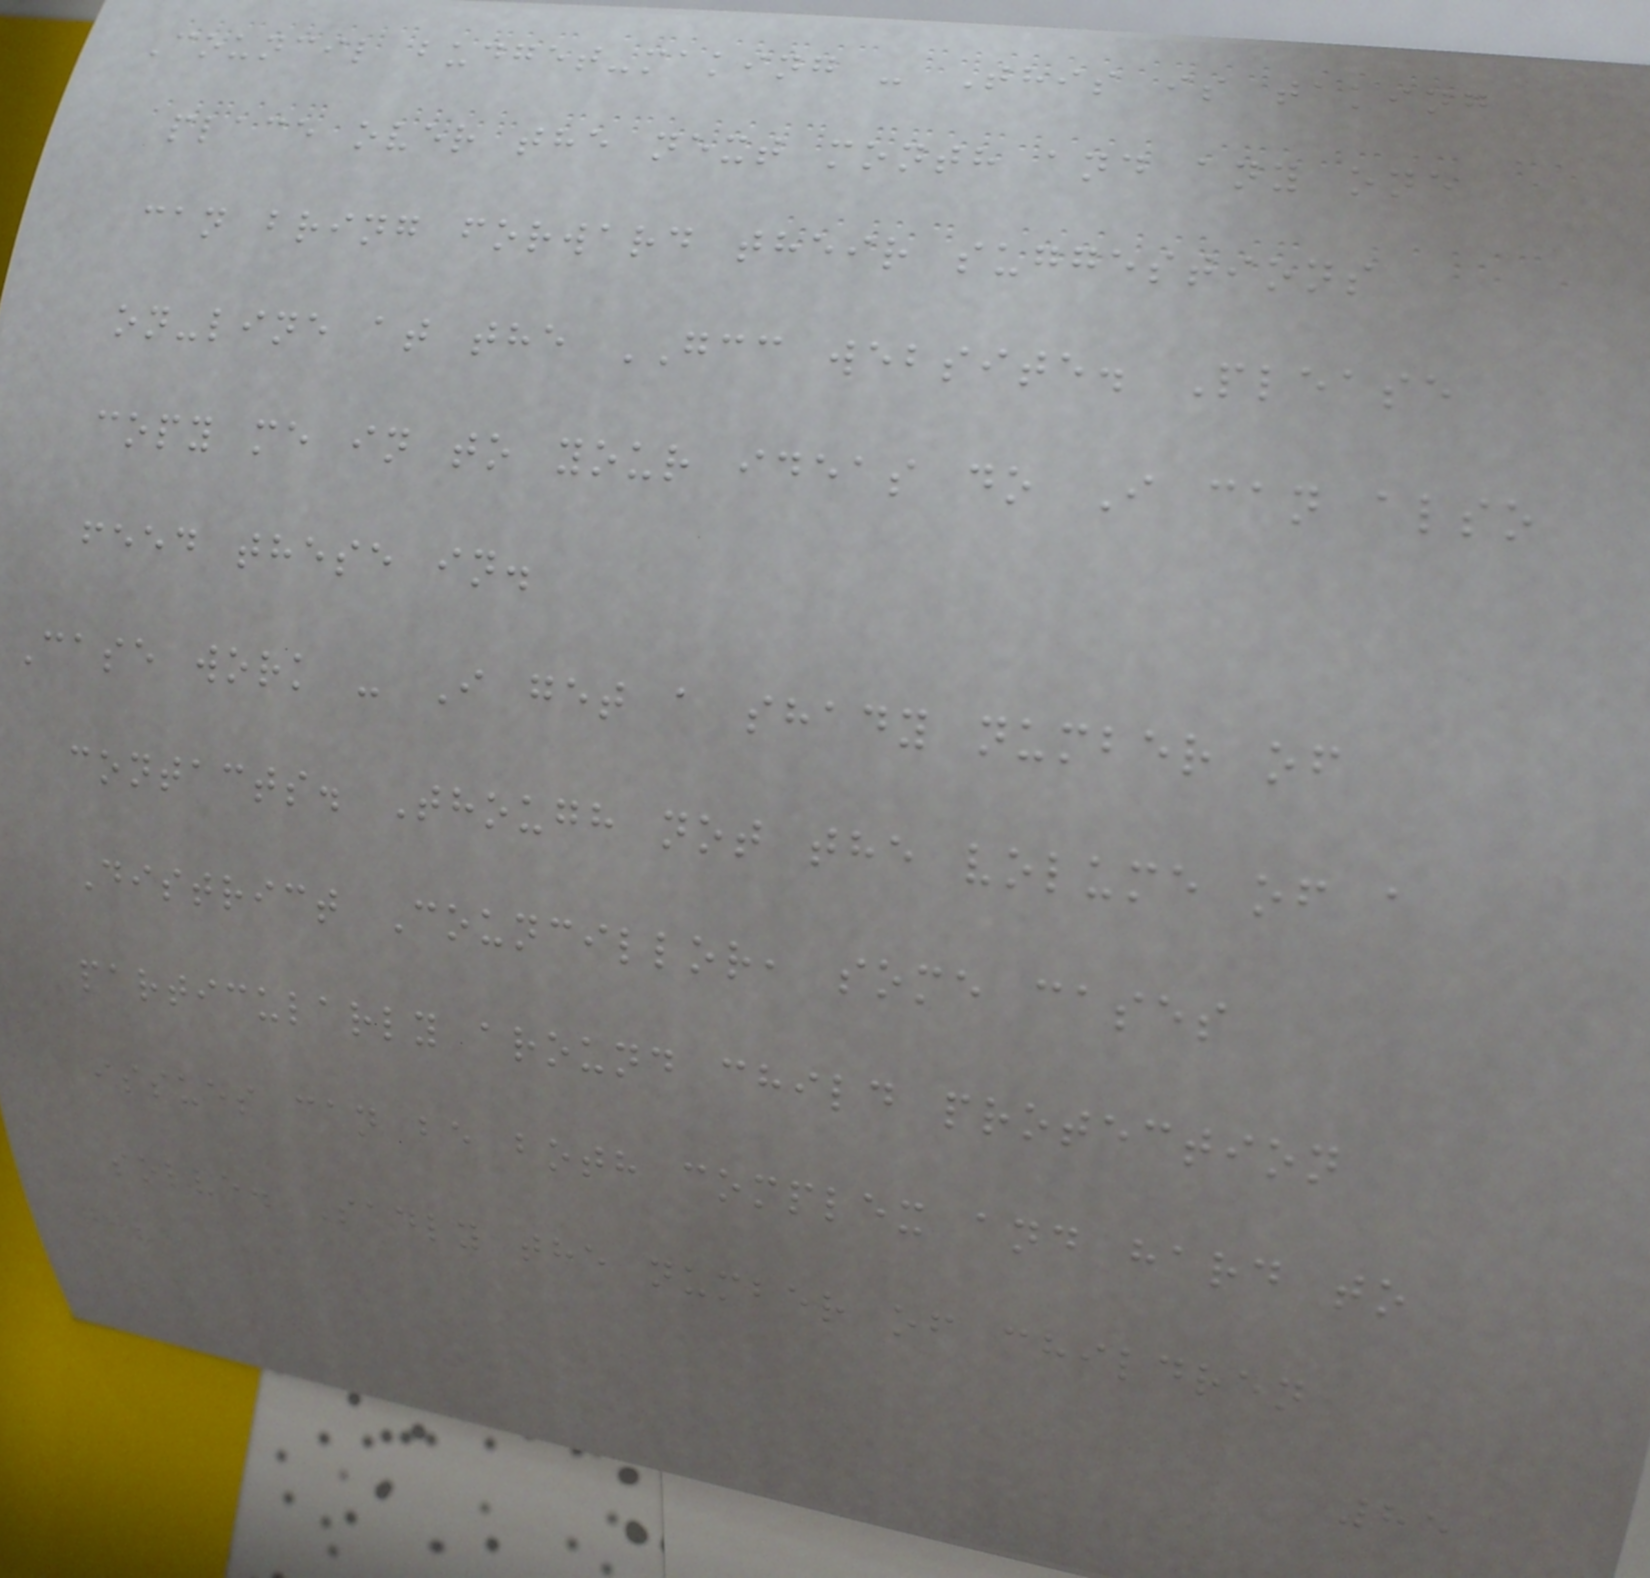Council budget-making - This is taking
place over the next month and any one
can bring forward their suggestions
on-line at the GCC website. Please
copy me in to your ideas do I can also
feed these in.
Case work - I get a shady number of
contacts. Though not the volume of a
District Councillor, some cases
particularly around child protection
issues can be both complex and hard to
solve. Sadly the number of children
85
